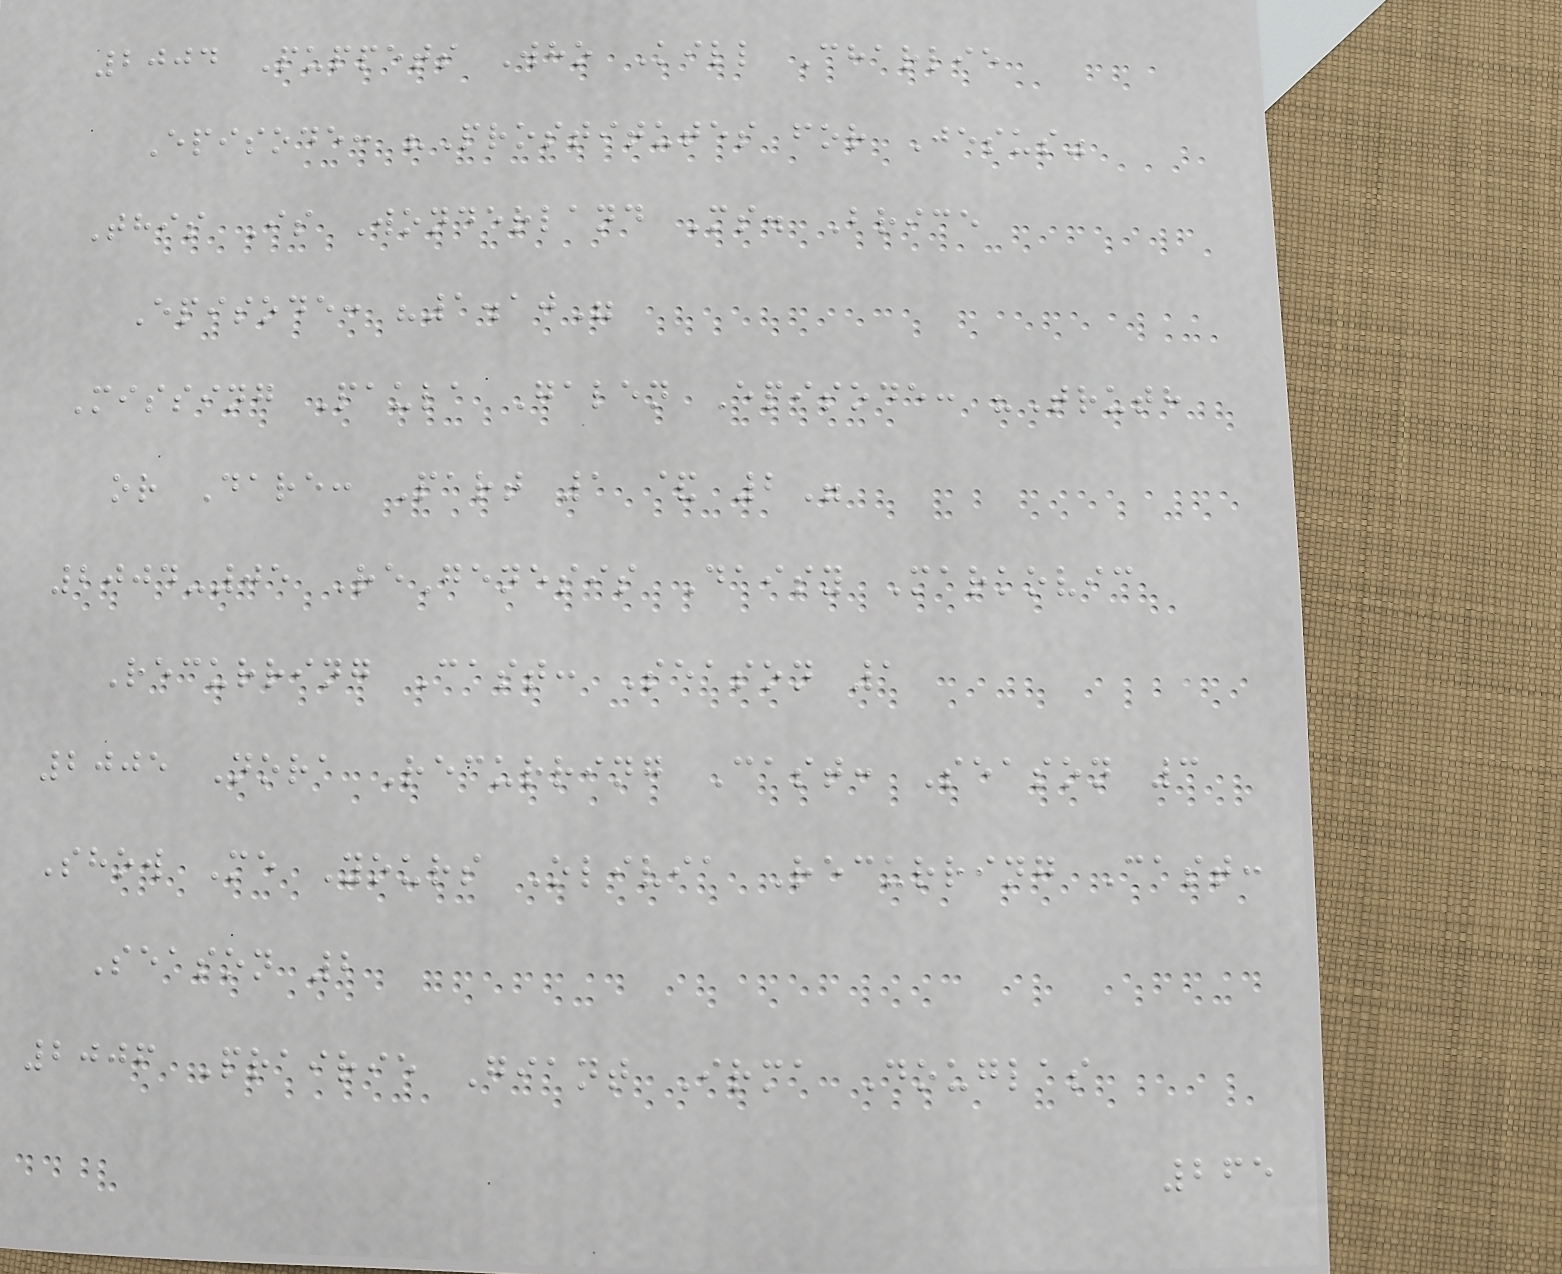2004 Puppets Who Kill Charlie
Episode: "Prostitutes for Jesus"
This Is Wonderland Ms. Brice
Episode: "1.10"
Missing Paula Galen Episode: "Truth
or Dare: Part 1 & 2"
2004-05 ReGenesis Daisy Markovic
Recurring Cast: Season 1
2005 Nora Recurring Cast: Season 3
Show Me Yours Olivia Recurring Cast:
Season 2
2006 Prairie Giant Irma Douglas
265
